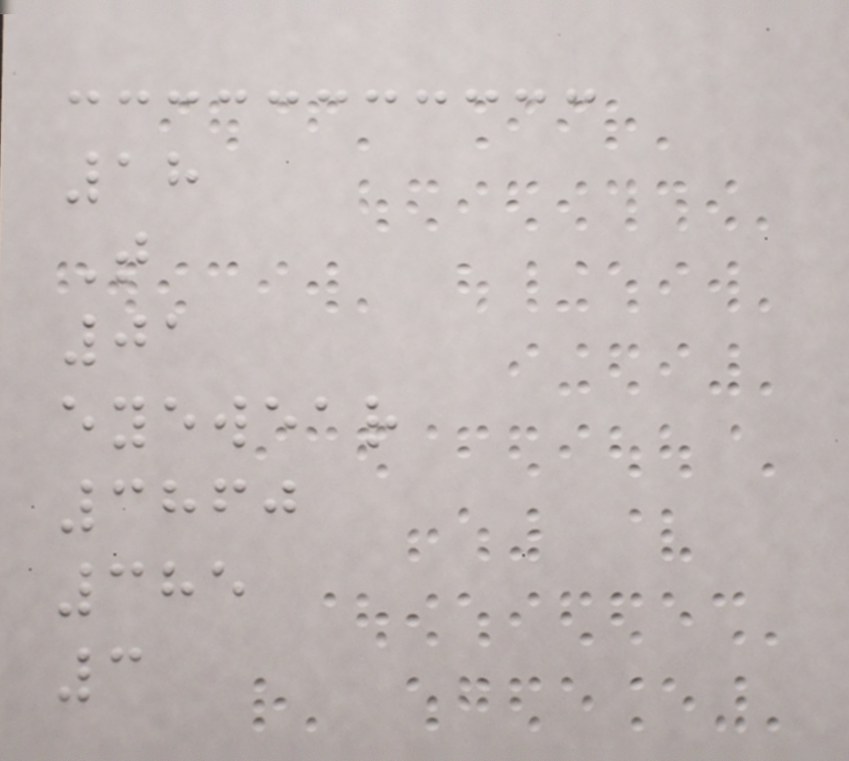18
T
01
eyewear
3860
385
3
